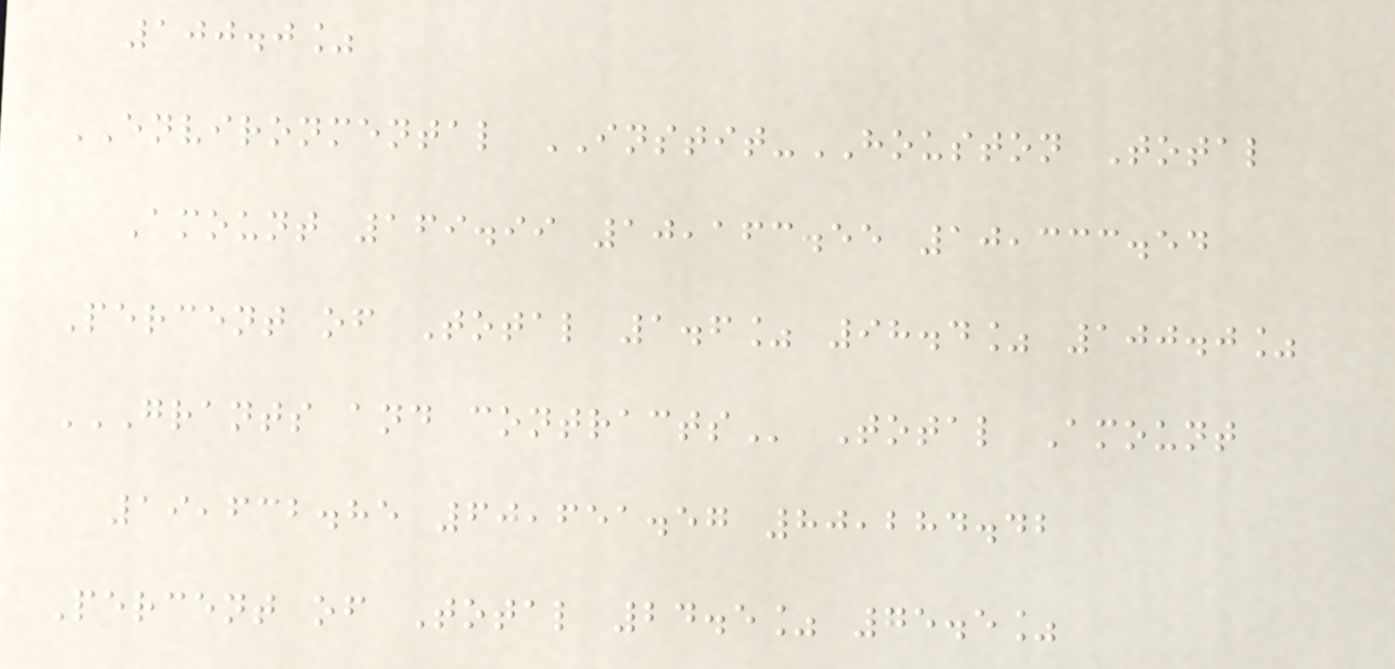100.0%
ENVIRONMENTAL INSTIT-HOUSTON Total
Amount 169.99 10,163.55 10,333.54
Percent of Total 1.6% 98.4% 100.0%
GRANTS AND CONTRACTS Total Amount
19,632.85 60,651.57 80,284.42
Percent of Total 24.5% 75.5%
